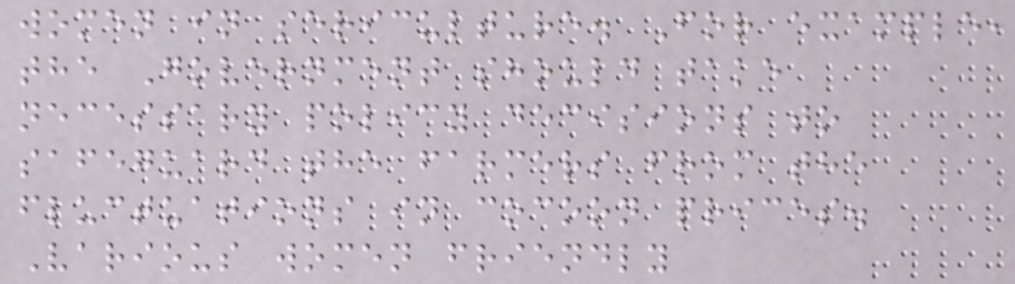women in sericulture. For example,
the Government should take
necessary policy decisions to
safeguard the farmers from the
fluctuations in cocoon prices.
Various women friendly
